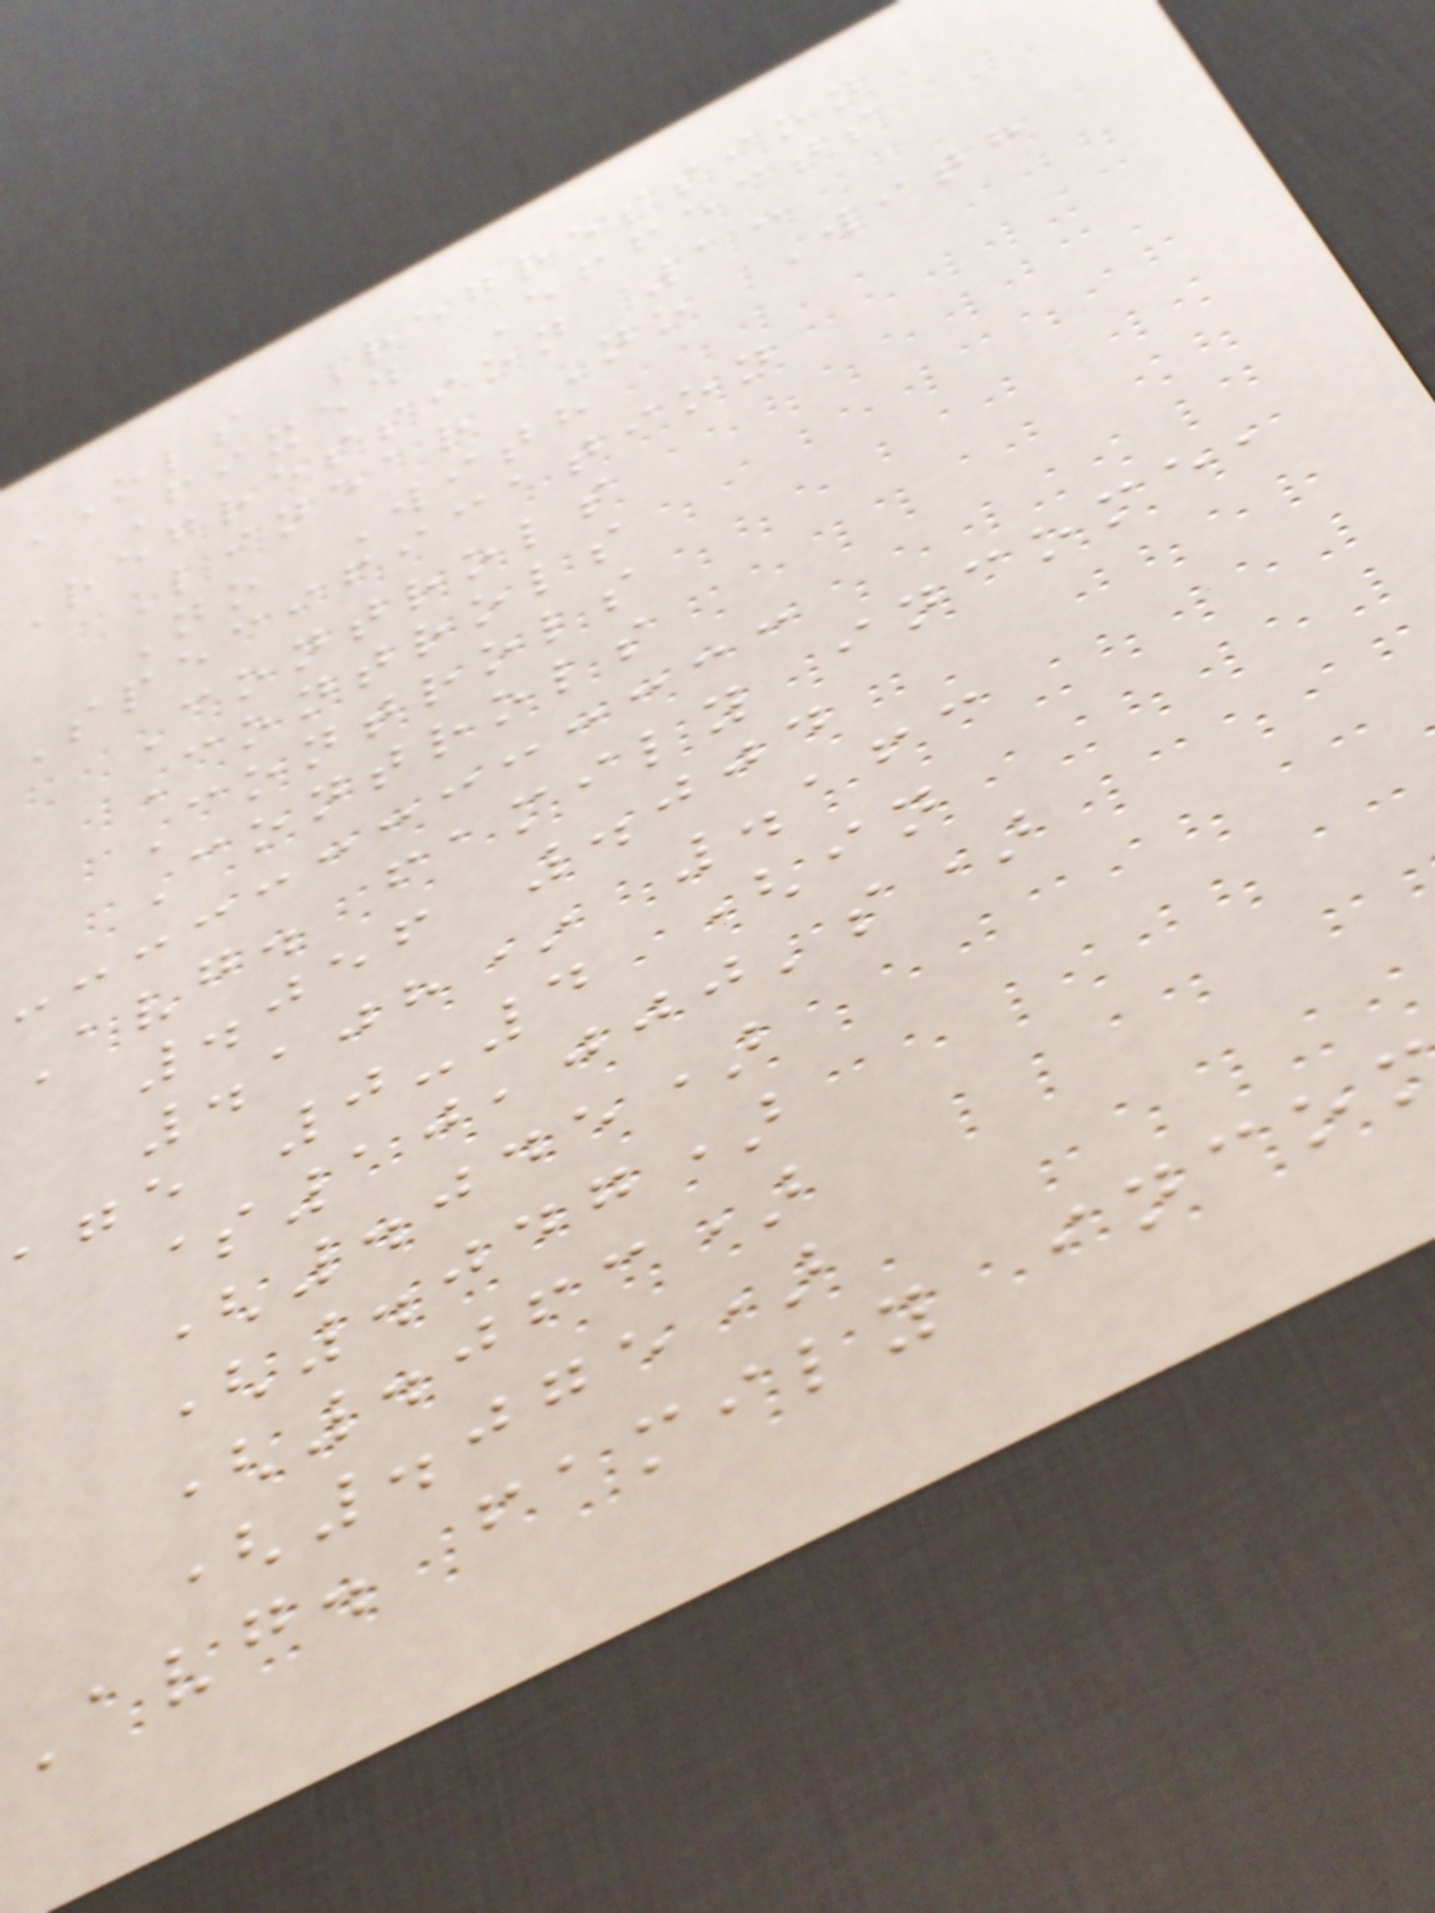OLS Regression
Fixed Effects
Regression 1:
Linear No With
No With
Specification
Controls
Controls
Controls
Controls
Avg. family income,
.056 .004
.108* .163
age 0-4 (in
$10,000's)
(.045)
(.047)
(.063)
(.075)
Avg. family inco
